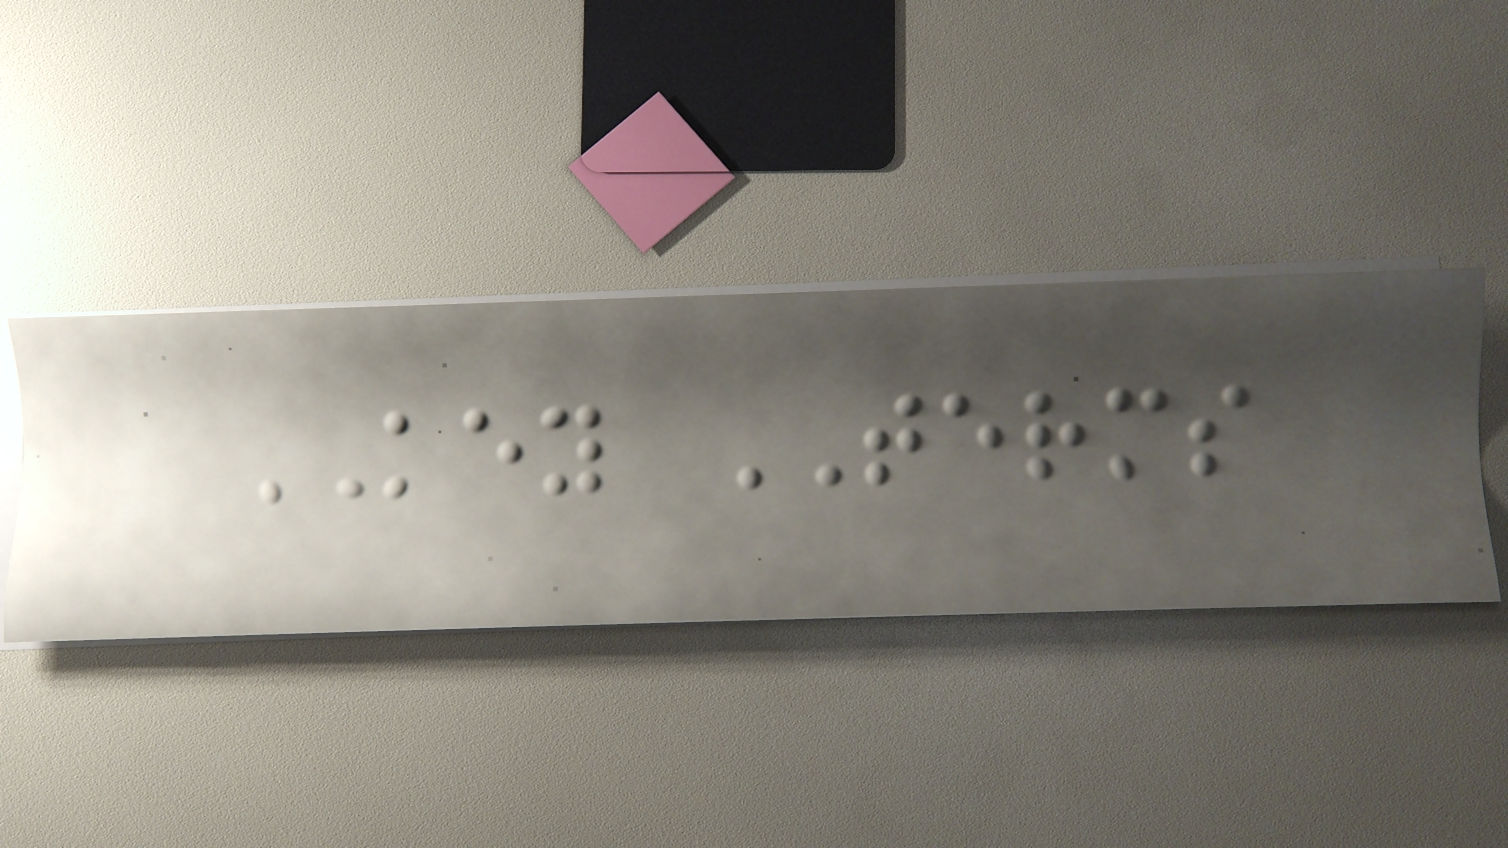KEY TERMS
